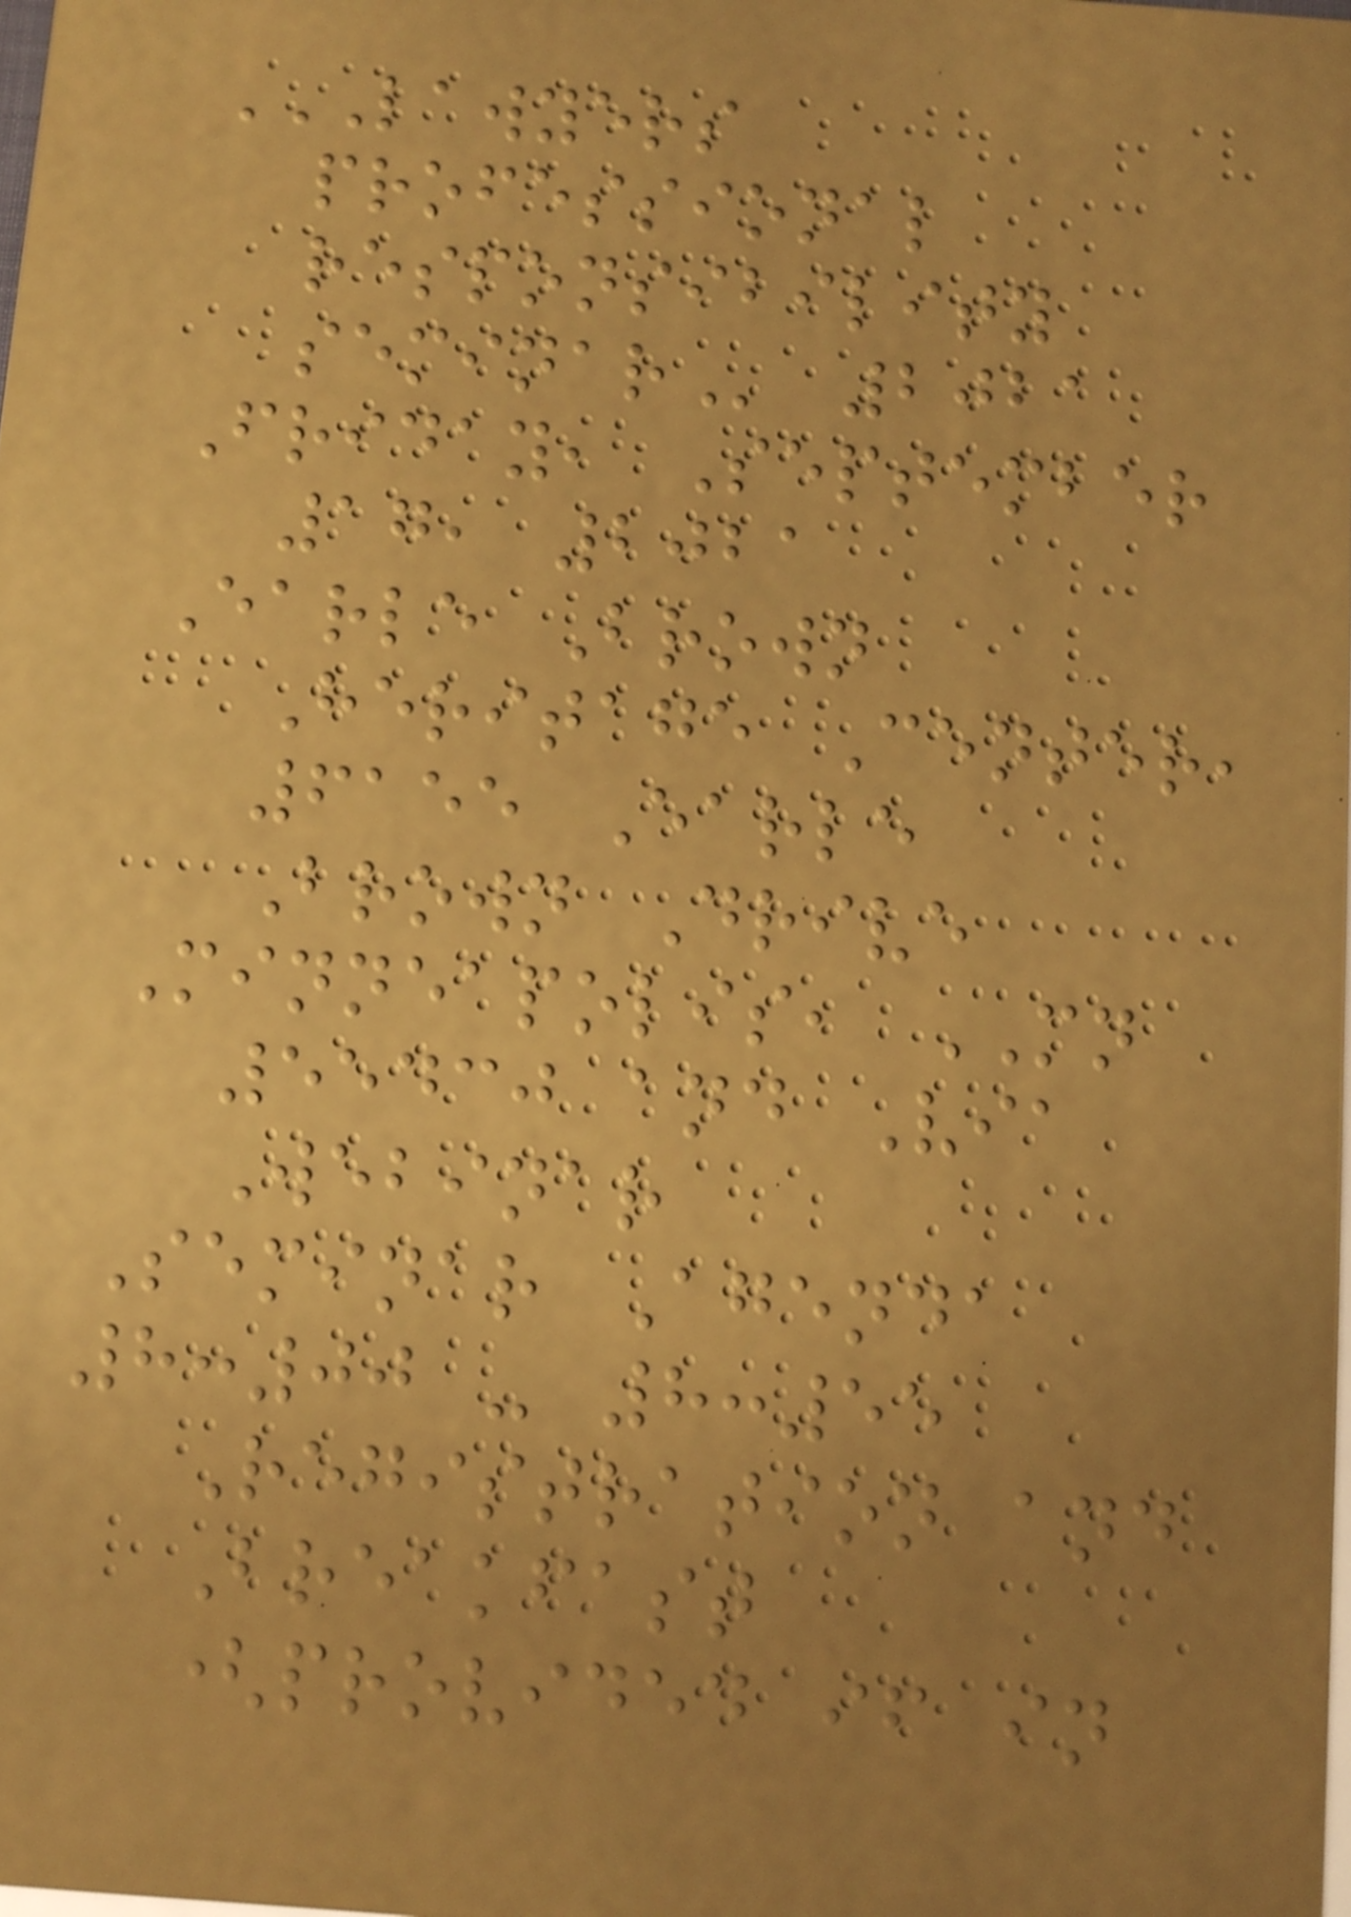LAWYERS
PROFESSIONAL
RESPONSIBILITY
SEMINAR 2021
Friday, September
17, 2021
Earle Brown
Heritage Center,
6155 Earle
Brown Drive
Minneapolis, MN
55430 and Via
Webinar
Seminar Agenda
8:00 - 8:55
Registration and
Breakfast
(provided if in
